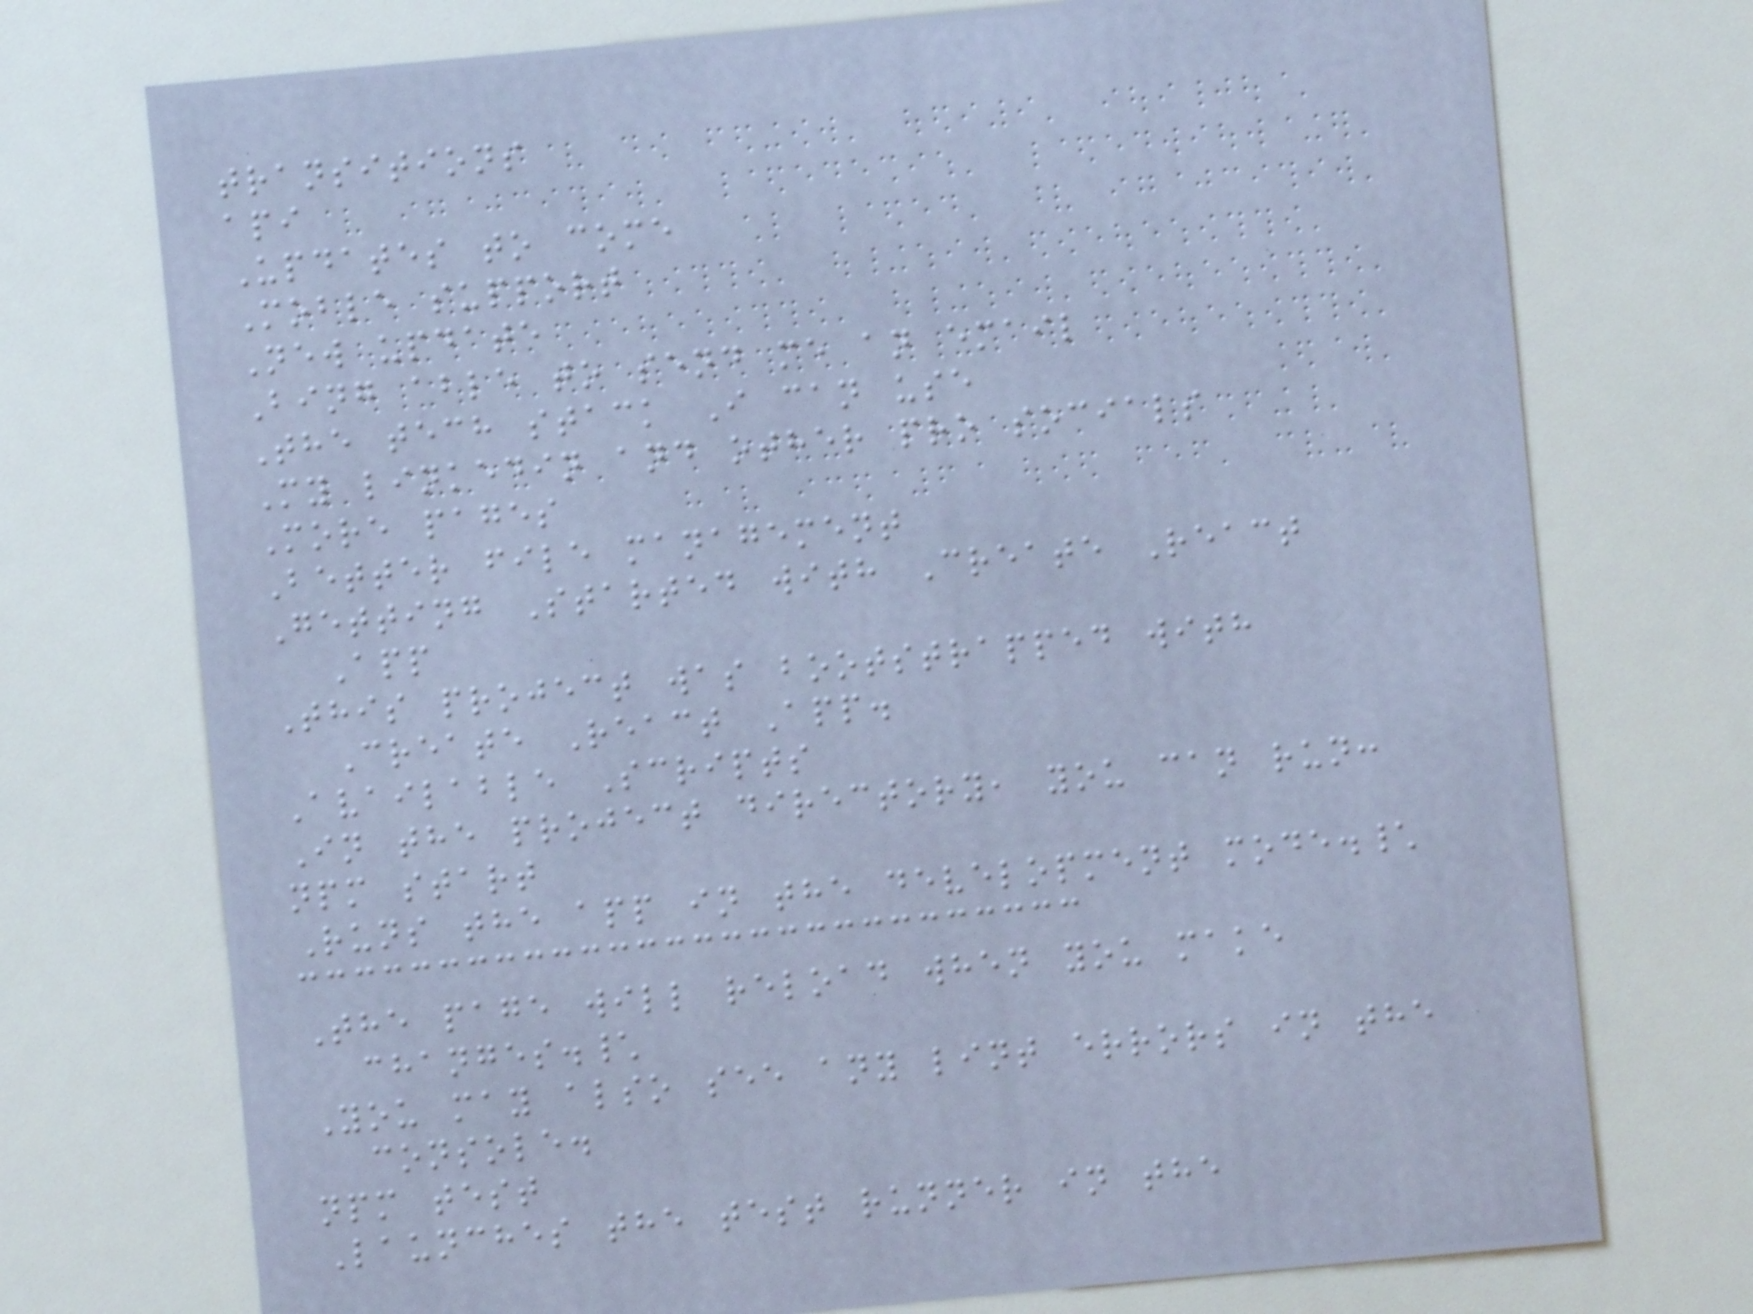transitions
api
Updates to come
Moble support
New update
Bing able to send me an email
The tech stack I can use
My linkedin and other pro socials
More pages
Better file management
Getting Started with Create React
App
This project was bootstrapped with
Create React App.
Available Scripts
In the project directory, you can run:
npm start
Runs the app in the development mode.\
The page will reload when you make
changes.\
You may also see any lint errors in the
console.
npm test
Launches the test runner in the
